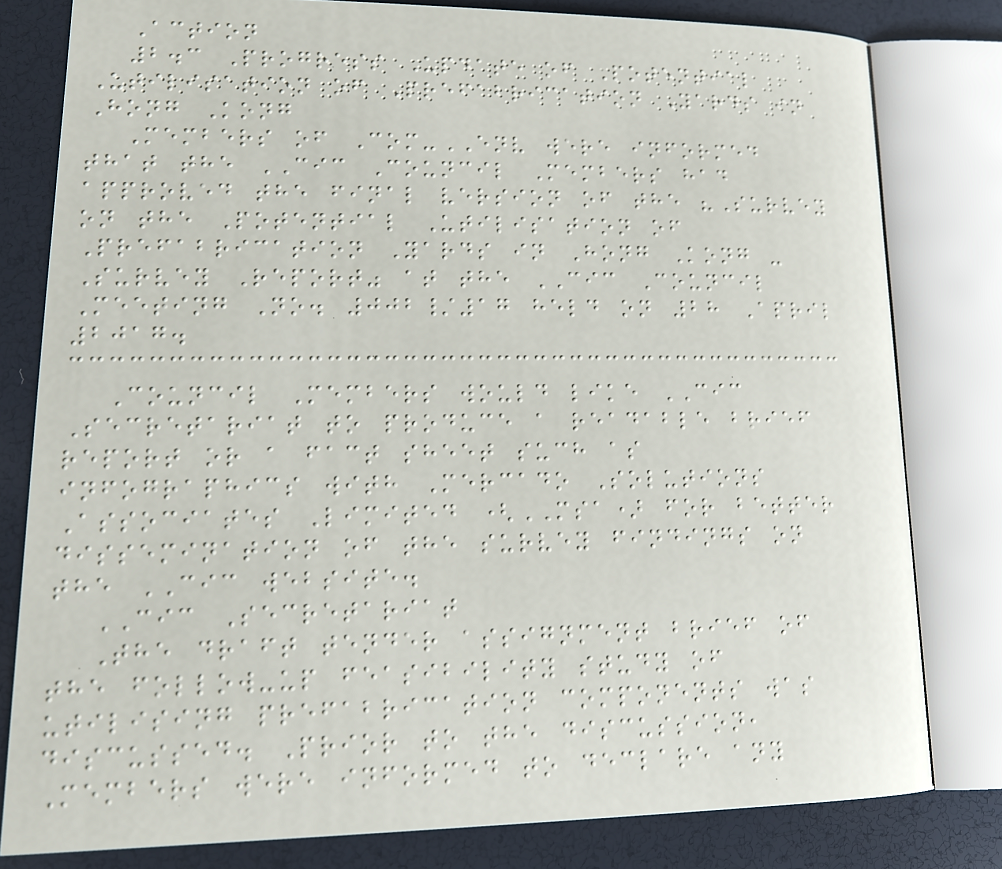Action
2.3 Progress Update of Potential
Utilisation of Prefabrication Yards in
Hong Kong
Members of Com-ENV were informed
that the CIC Council Members had
approved the final version of the "Survey
on the Potential Utilisation of
Prefabrication Yards in Hong Kong -
Survey Report" at the CIC Council
Meeting No. 002/17 held on 28 April
2017.
Council Members would like CIC
Secretariat to produce a readable brief
report or a fact sheet such as
infographics with Mercado Solutions
Associates Limited (MSA) for better
dissemination of the survey findings on
the CIC website.
CIC Secretariat
The draft tender assignment brief of
the follow-up feasibility study of
utilising prefabrication components was
discussed. Prior to the discussion,
Members were informed to declare any
